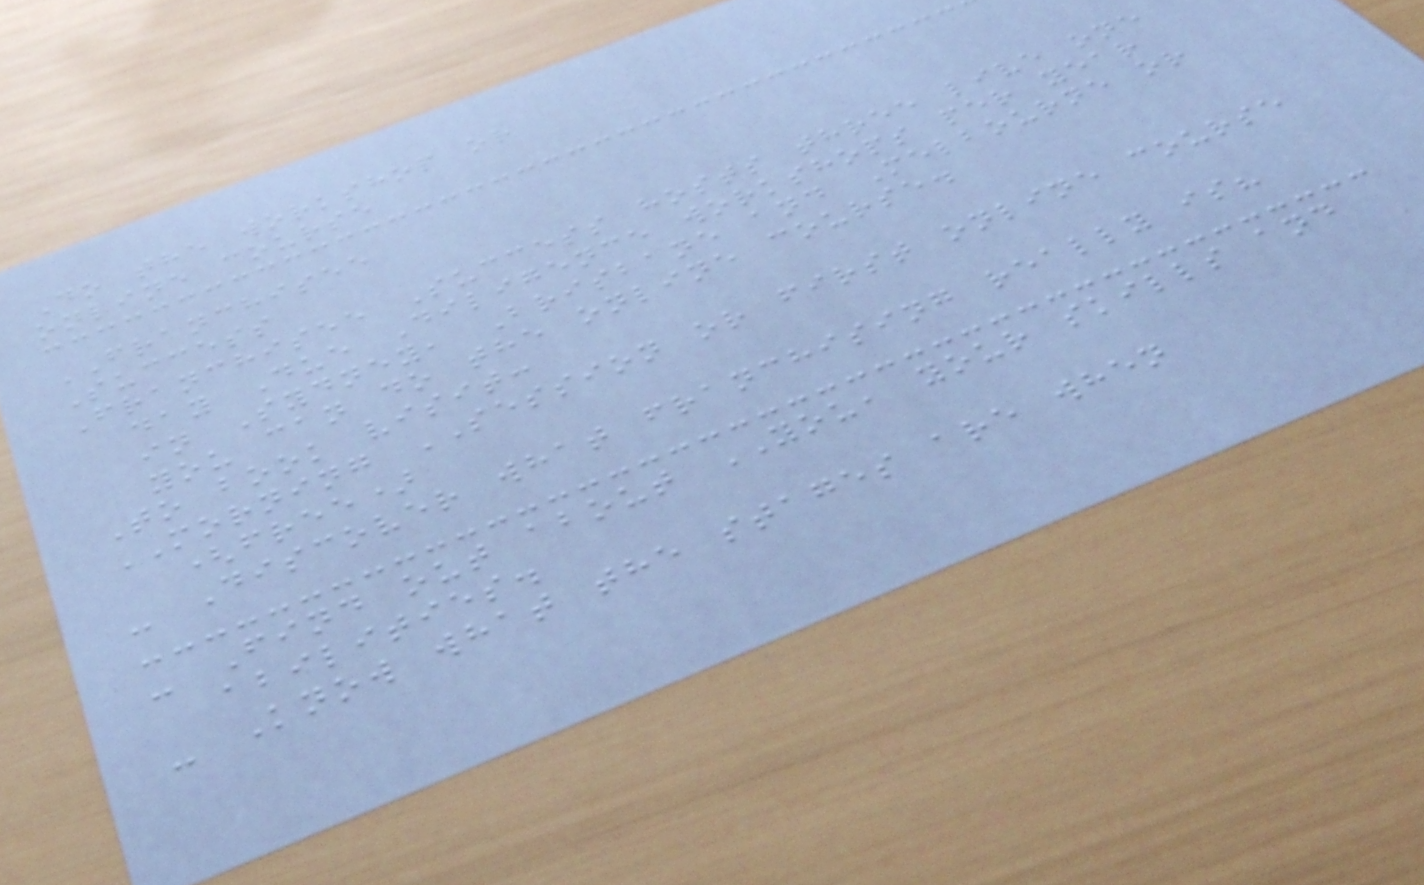Do the workshop or
online course
FRANCHISEE
Success
Franchisee Success hosts three live one
day Due Diligence workshops per year
in Sydney, Brisbane and Melbourne or
you can do the online course.
To book visit:
MORNING SESSION or first online course
(free)
- Discover what franchising really is?
- Find out about YOU, your skills and
abilities.
- Know what the stages are when
